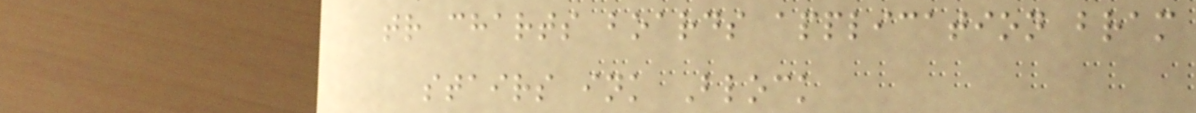tr charts boards application bram
stairs ink Block
